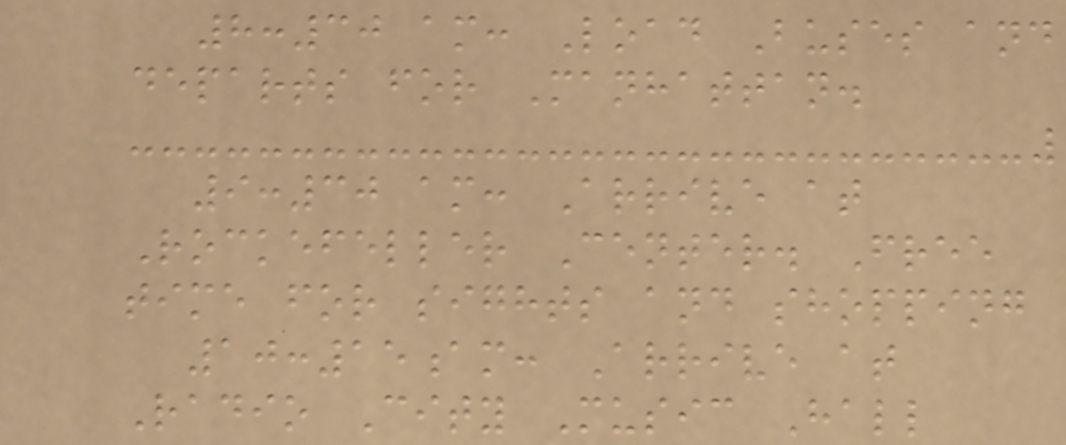8:30 am: Load Buses and
departs for Manhattan.
9:30 am: Arrive at
Rockefeller Center. Free
time for sights and shopping
10:15am: Arrive at
Radio City Music Hall
